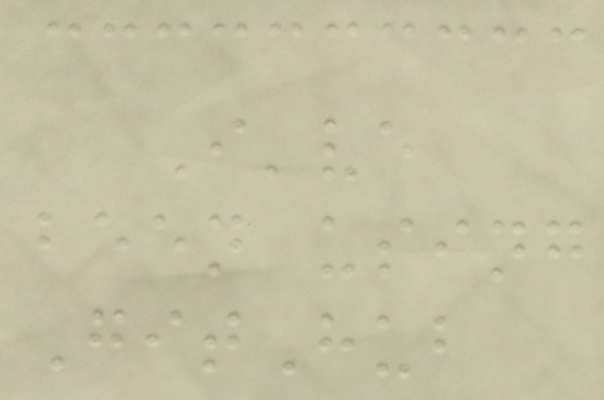I've
been using
GitHub
